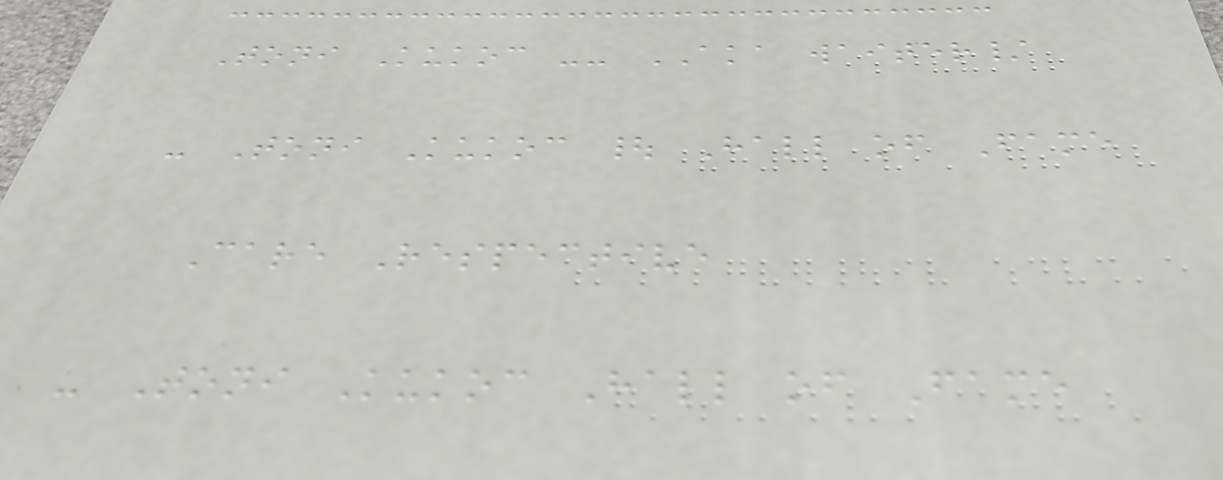Toni Kukoc -- AKA waiter/
- Toni Kukoc | Hall of Fame
Care Respective
- Toni Kukoc Hall of Fame
